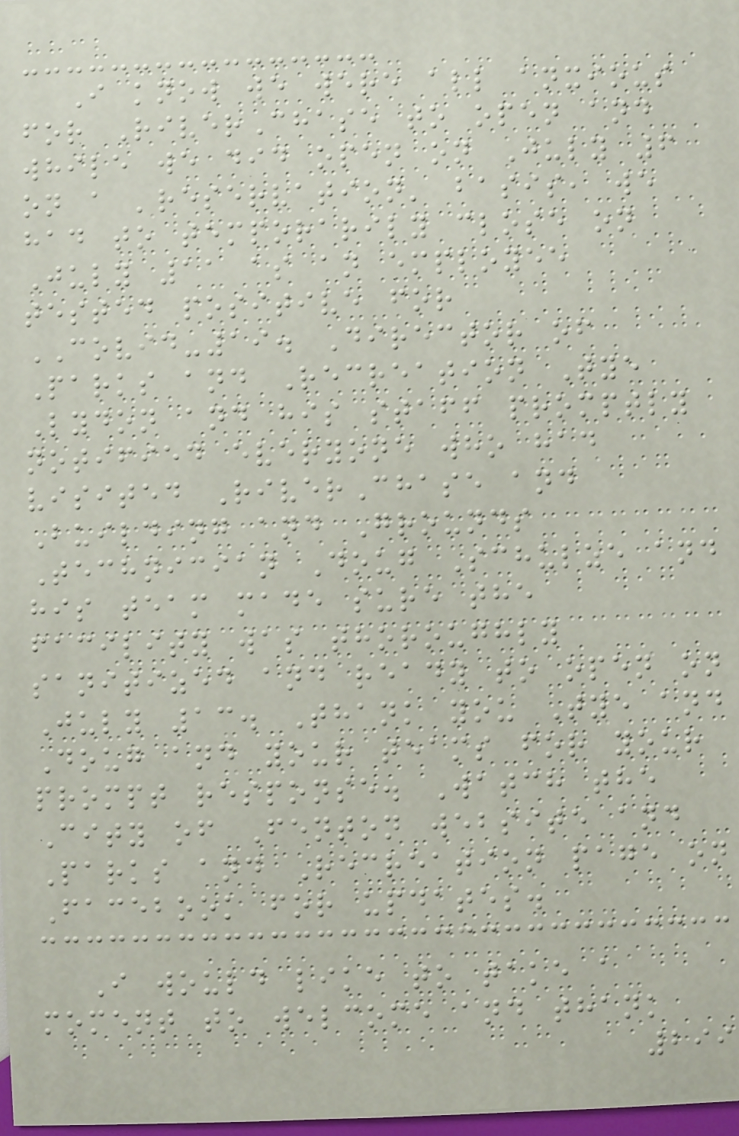I know we were all anxious
for RiverChase to open and
while we did open on July 6
on a 'reservation' basis, we
had to temporarily close on
July 11 as an employee
tested positive for
COVID-19. Director of
Parks and Recreation Tye
Lydon and his staff promptly
notified everyone who had
visited RiverChase and
Building and Grounds
Technician Doug Schulze and
his team made sure the
facility was thoroughly
sanitized and ready to open on
July 13. Thank you Tye and
Doug and your teams for your
prompt response. Watch the
City of Fenton website and
Parks and Recreation page on
Facebook for updates.
I would like to take a
moment to welcome and thank
299
